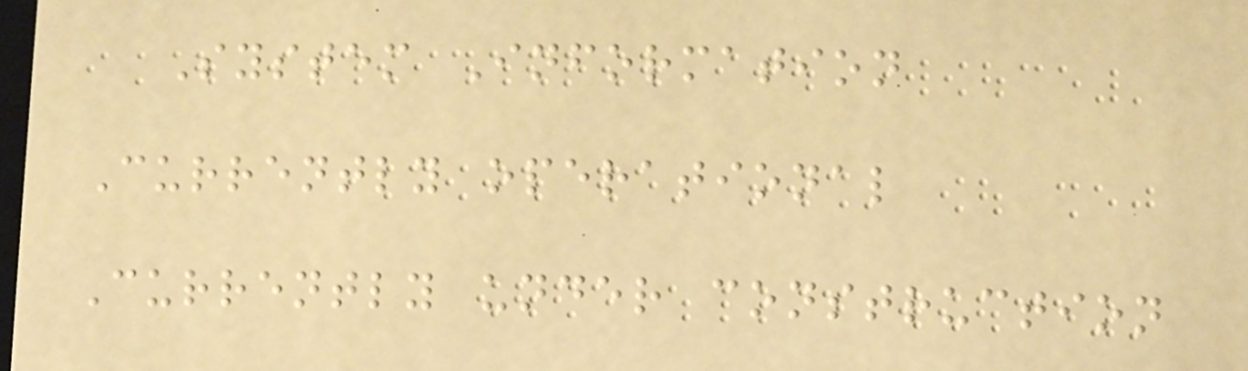System Information
Currently operational
Currently under construction
